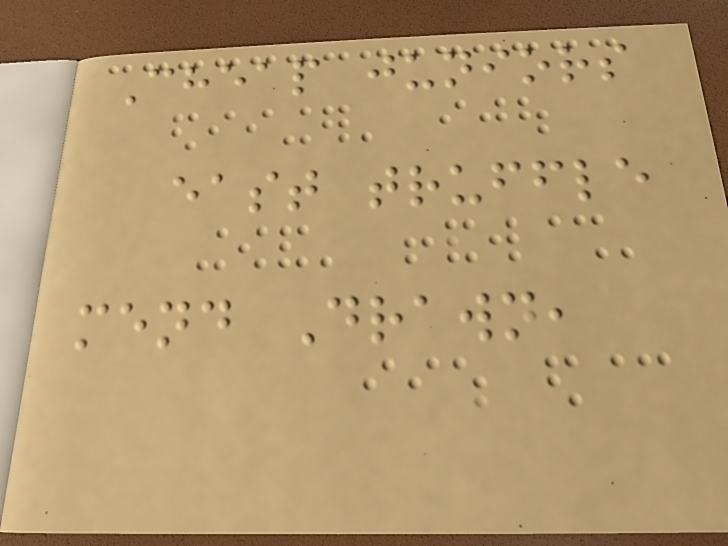Cheap juniors
east truffle
mend Drawn,
